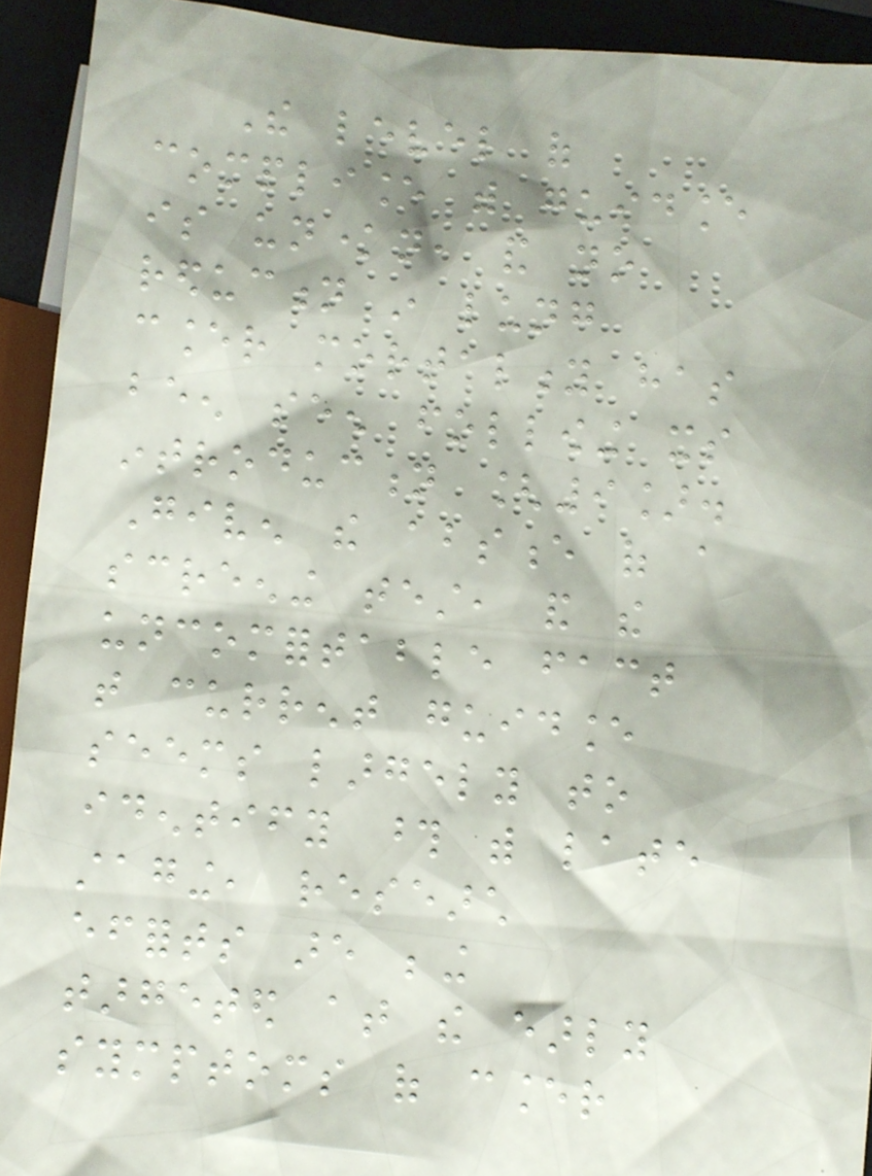The level of
compliance with guidance
is unknown, and no
reduction in lung
cancer mortality has
been seen following its
introduction [9].
Given the absence of a
screening test, and the
uncomfortable fact
that current guidance
seems largely to
identify those with late
staging, research
efforts are being
targeted at the early
symptoms of cancer
